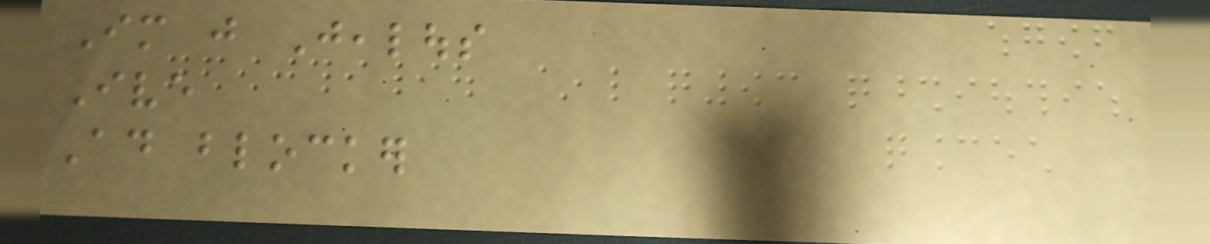Im just Jealous
Ive
Ad blocker
